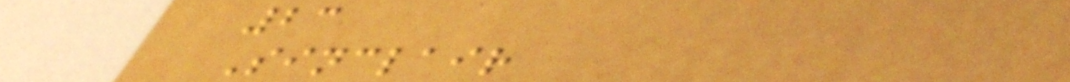23
Sinclair
